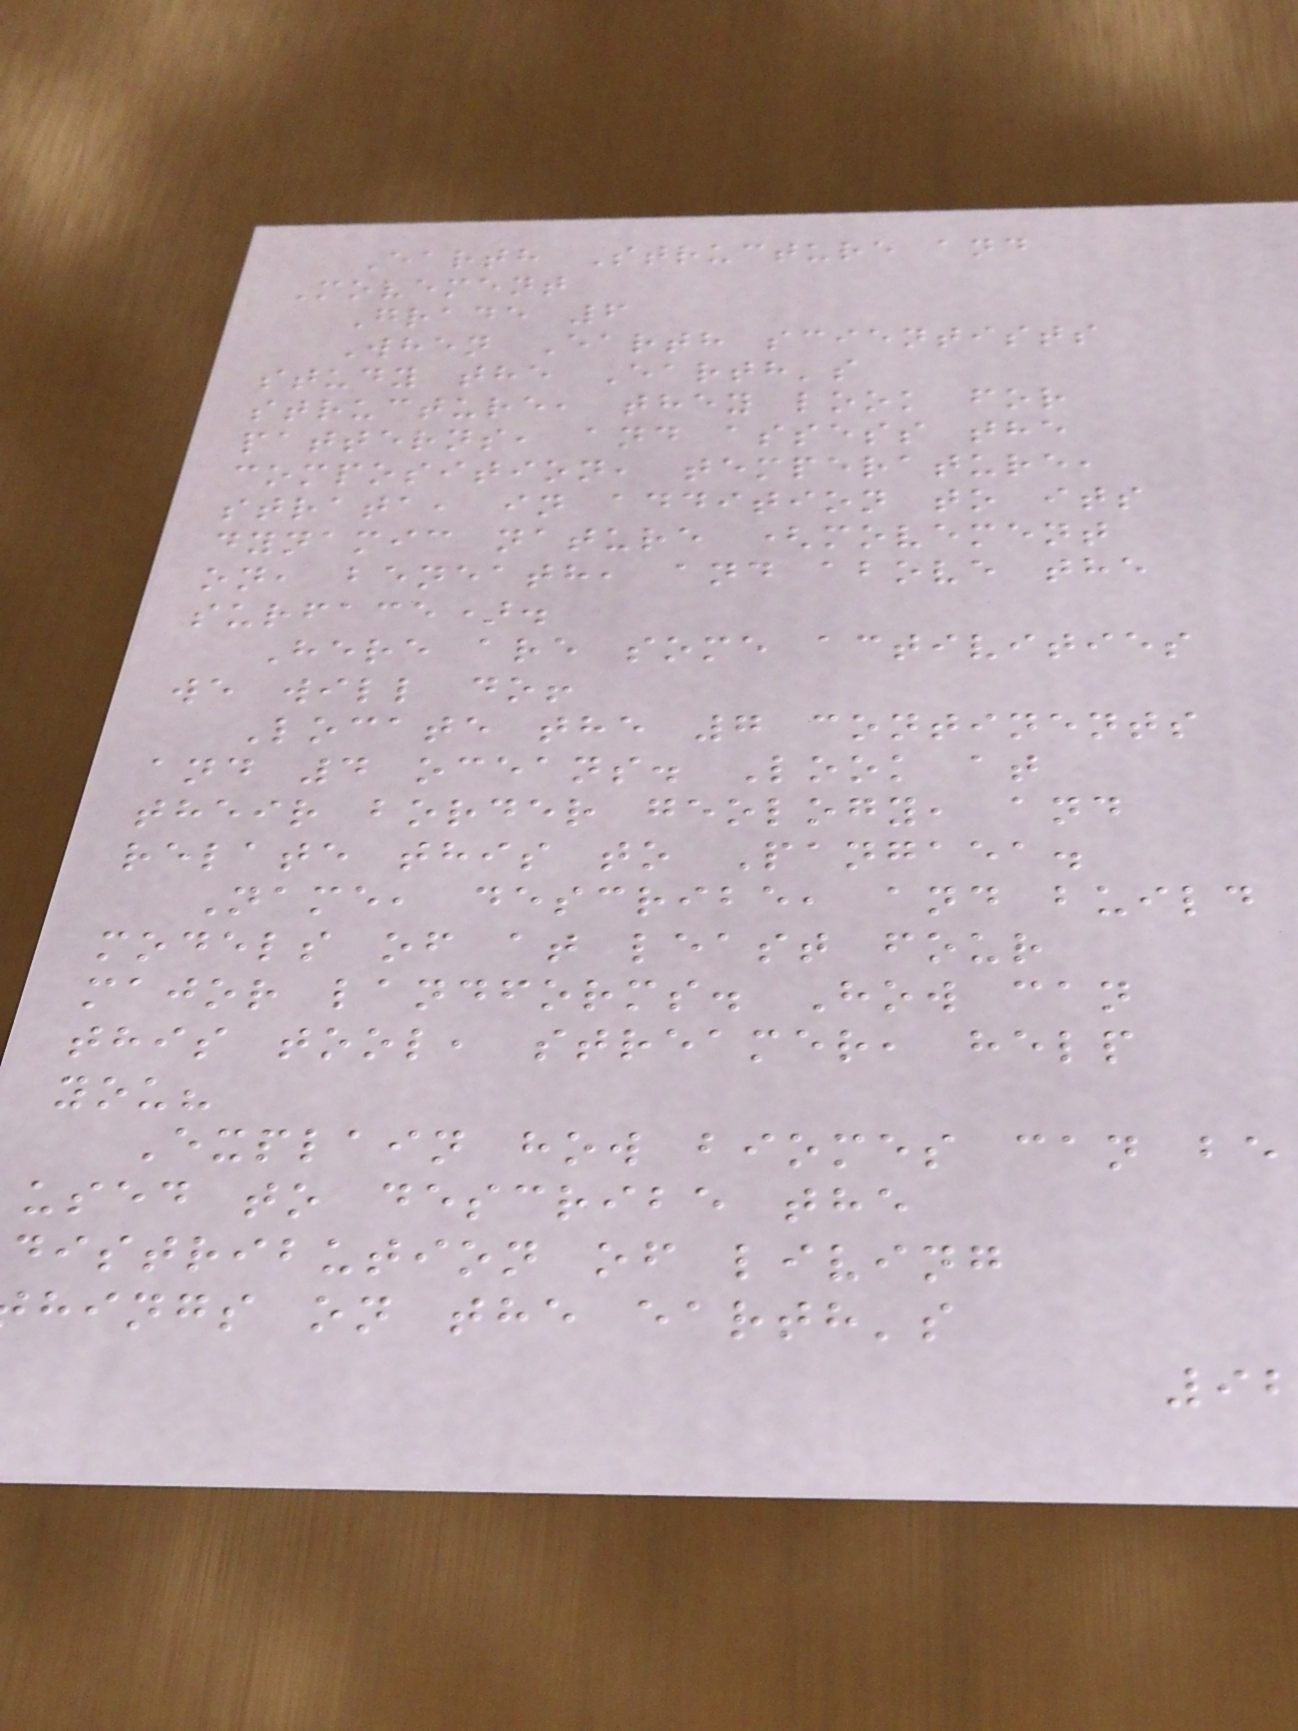Earth Structure and
Movement
Grade 6
When Earth scientists
study the Earth's
structure, they look for
patterns, and assess the
composition, temperature,
strata, in addition to its
dynamic nature (movement
on, beneath, and above the
surface).
Here are some activities
we will do!
Locate the 7 continents
and 4 oceans. Look at
their border geology, and
relate this to Pangaea.
Name, describe, and build
models of at least four
major landforms. How can
this tool, streamer, help
you?
Explain how biomes can be
used to describe the
distribution of living
hings on the earth's
